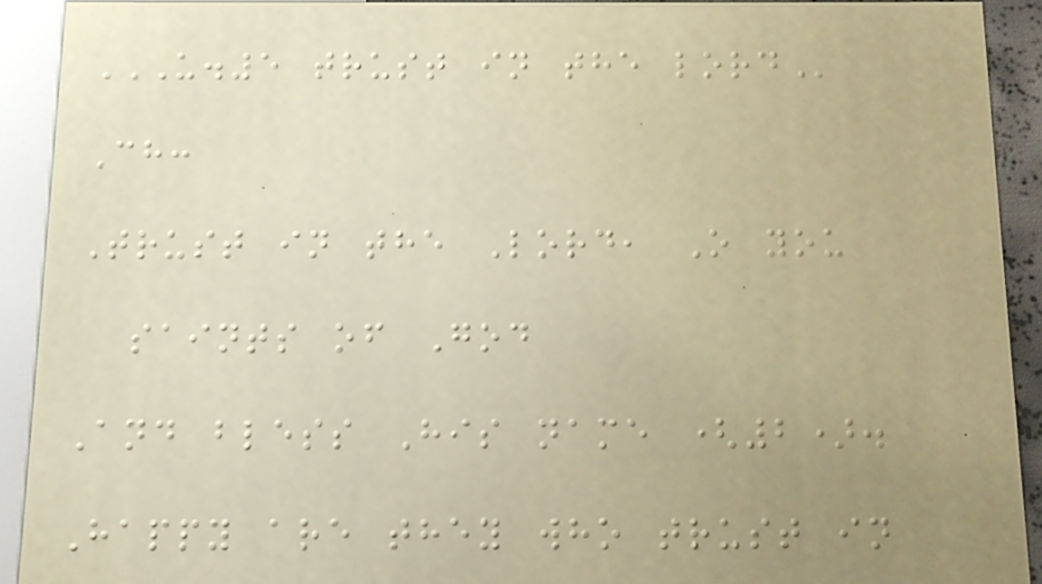U.5 TRUST IN THE LORD
Ch:
Trust in the Lord, O you
saints of God
And bless His name (2).
Happy are they who trust in
